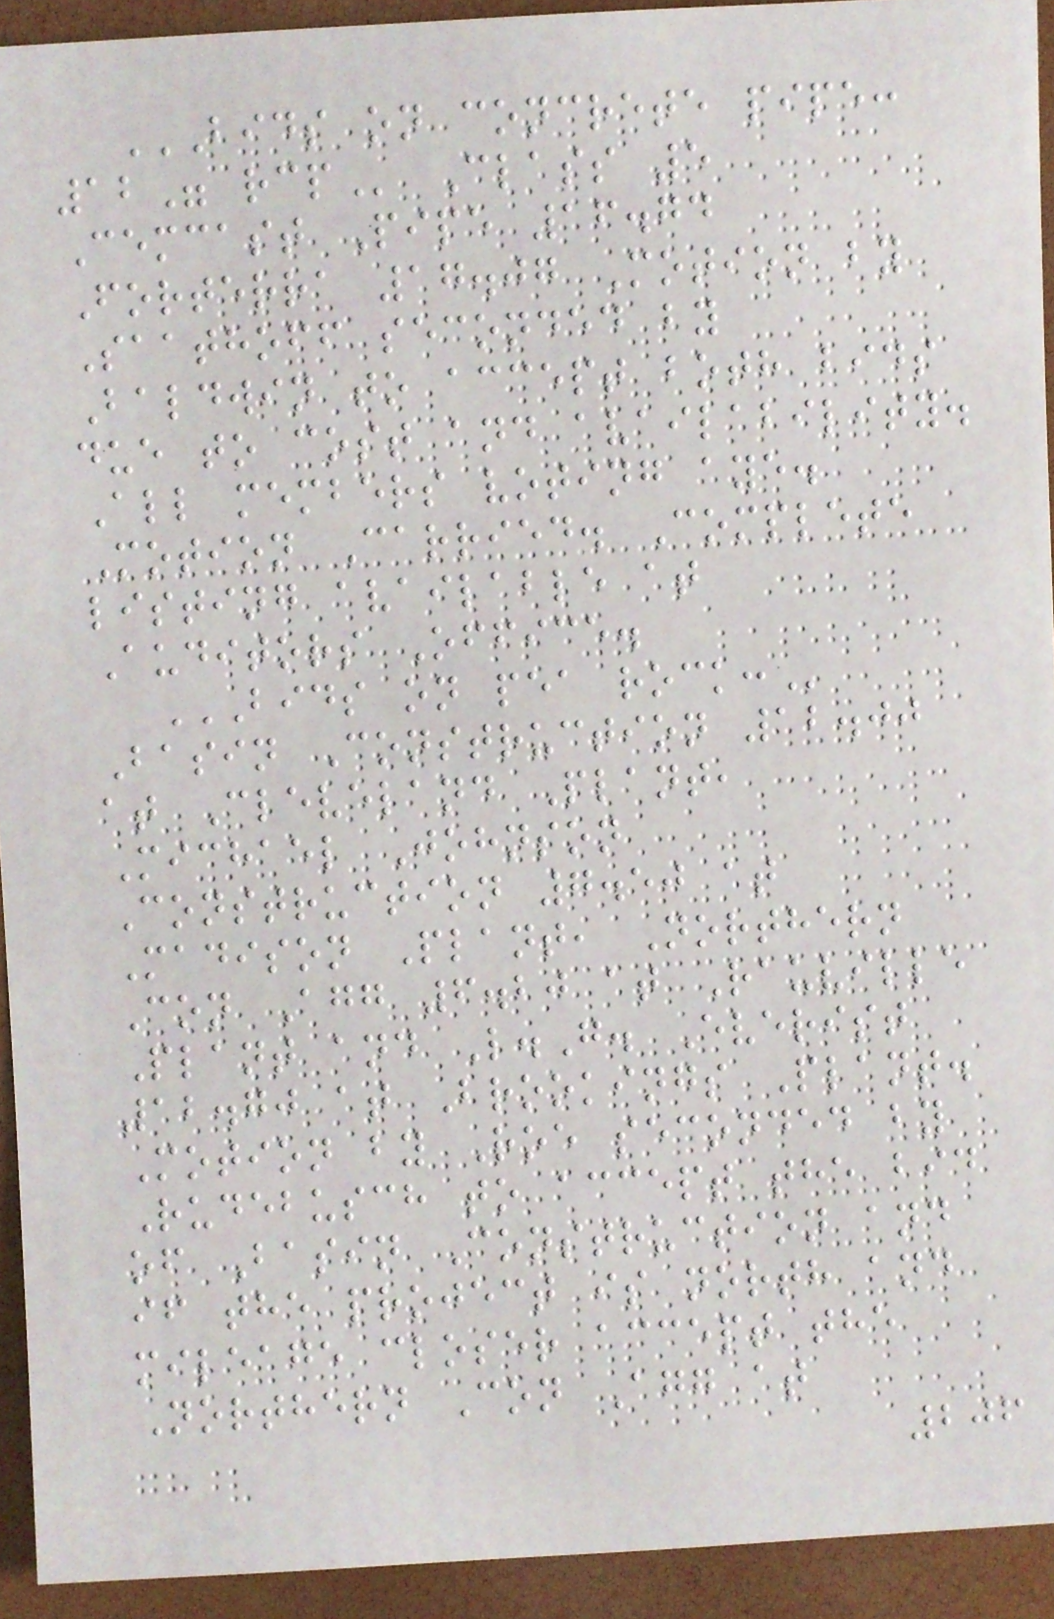BIDS ON CONCRETE PIPE:
12" RCP Class 5
Cemcast Pipe 16.74
Forterra 17.07 Motion by
Saathoff seconded by
Baldwin to accept both bids
due to cost and availability.
All members voting aye.
Motion Carried. Complete
listing available at
Auditors Office.
BIDS ON PEA ROCK:
Basin Construction 12.00
at Cleveland Plant,
Michael Johnson
Construction 7.50 at
Madison Plant, Northern
Con Agg 6.20 at Rauville
Plant and L.G. Everist
12.70 at Brookings Plant.
Motion by Roe seconded by
Rudebusch to accept the bid
of Basin Construction and
if the project is north and
mileage closer accept the
Northern Con Agg at
206
